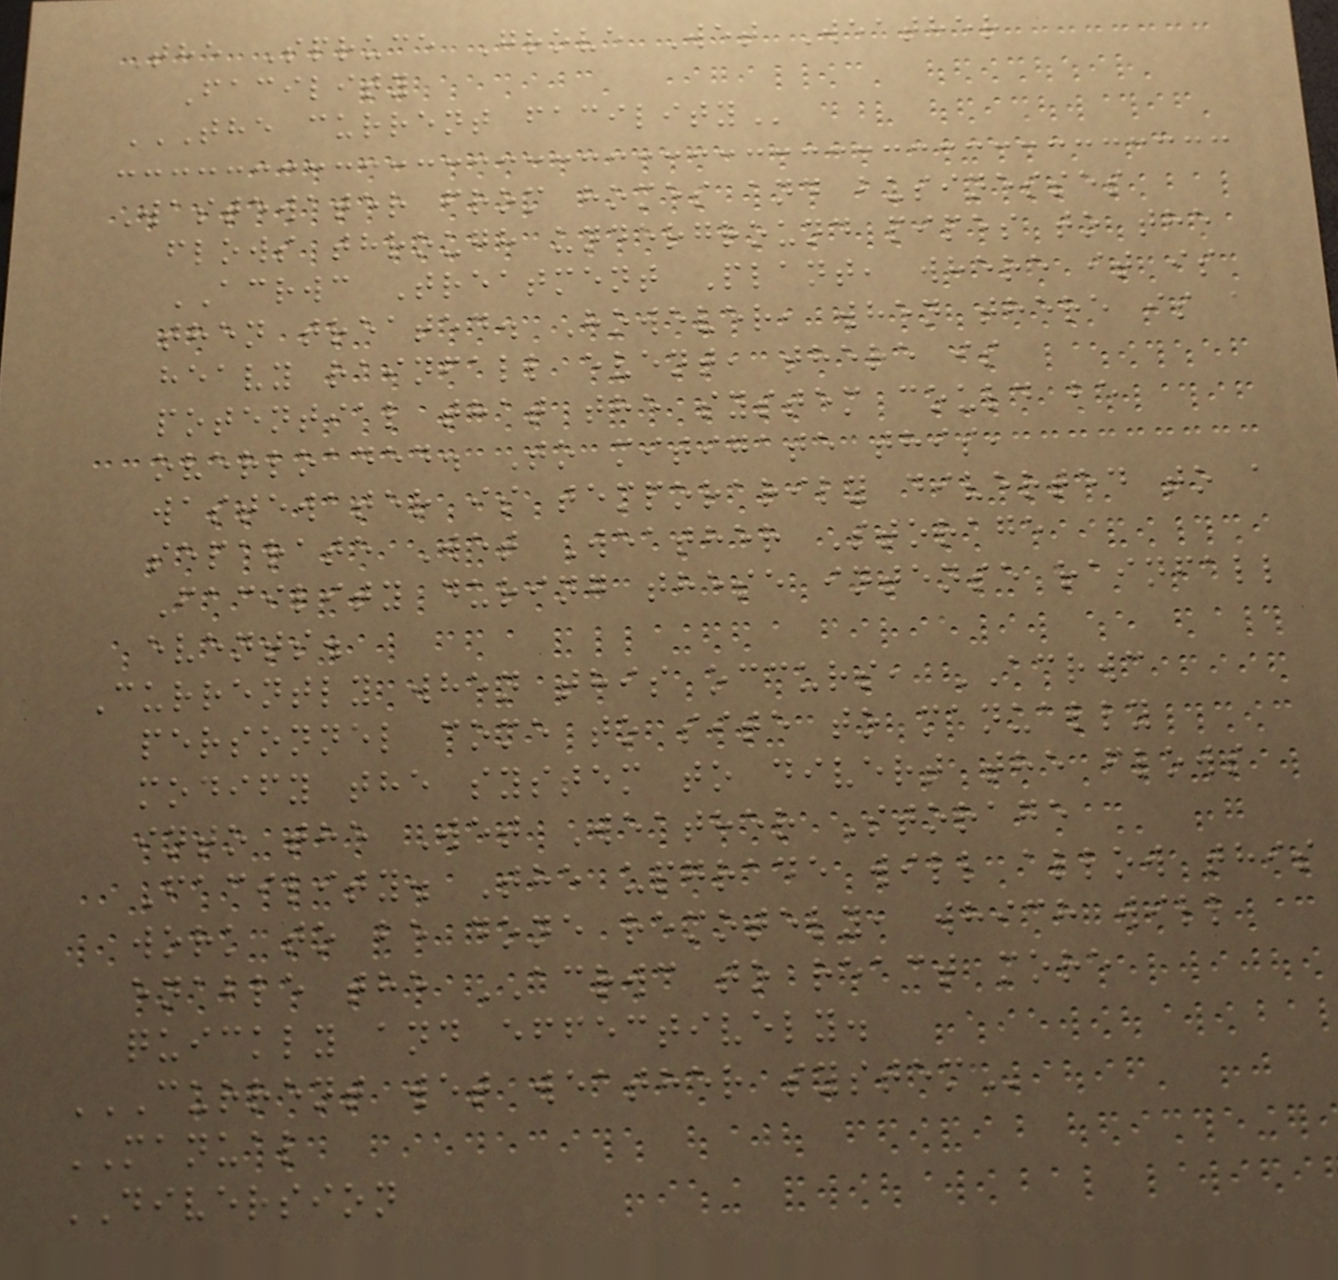The Spruce Grove Wet Weather
Facility
THE CURRENT FACILITY
Wastewater from homes and businesses
flows through underground pipes to the
ACRWC Treatment Plant, where it is
then treated. However, when there is a
heavy rainfall event, there is
potential that the system could be
overloaded. To mitigate this,
wastewater is temporarily diverted to a
separate Wet Weather Storage
Facility during these intense rainfall
events.
Currently when this occurs, ACRWC
personnel come to site to manually
modify the system to divert the flows
into the Wet Weather Storage
Facility. The upgrade will allow this
work to be done remotely, which will
enable the ACRWC to react more
quickly and effectively.
CURRENT WET WEATHER SYSTEM
MANUAL
DIVERSION
